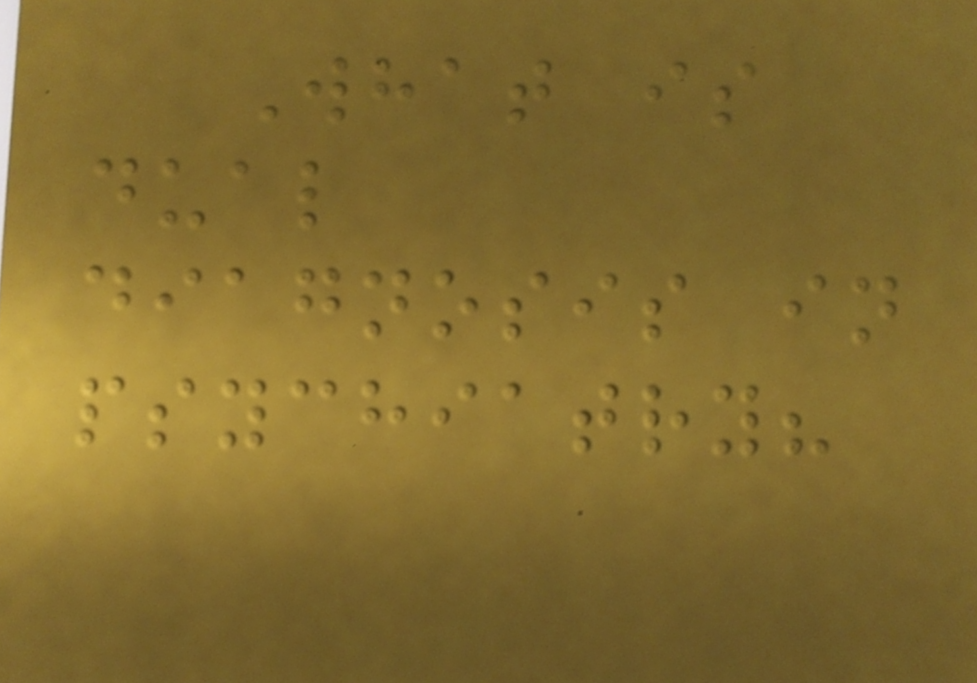What is
dual
diagnosis in
psychiatry?
